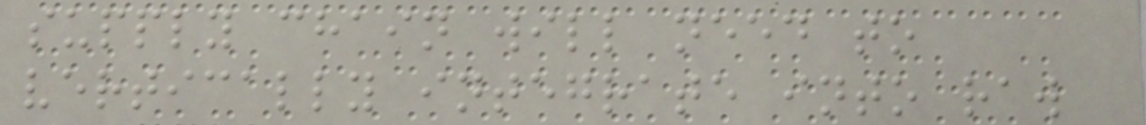supply chain will need to
vertically integrate into raw
